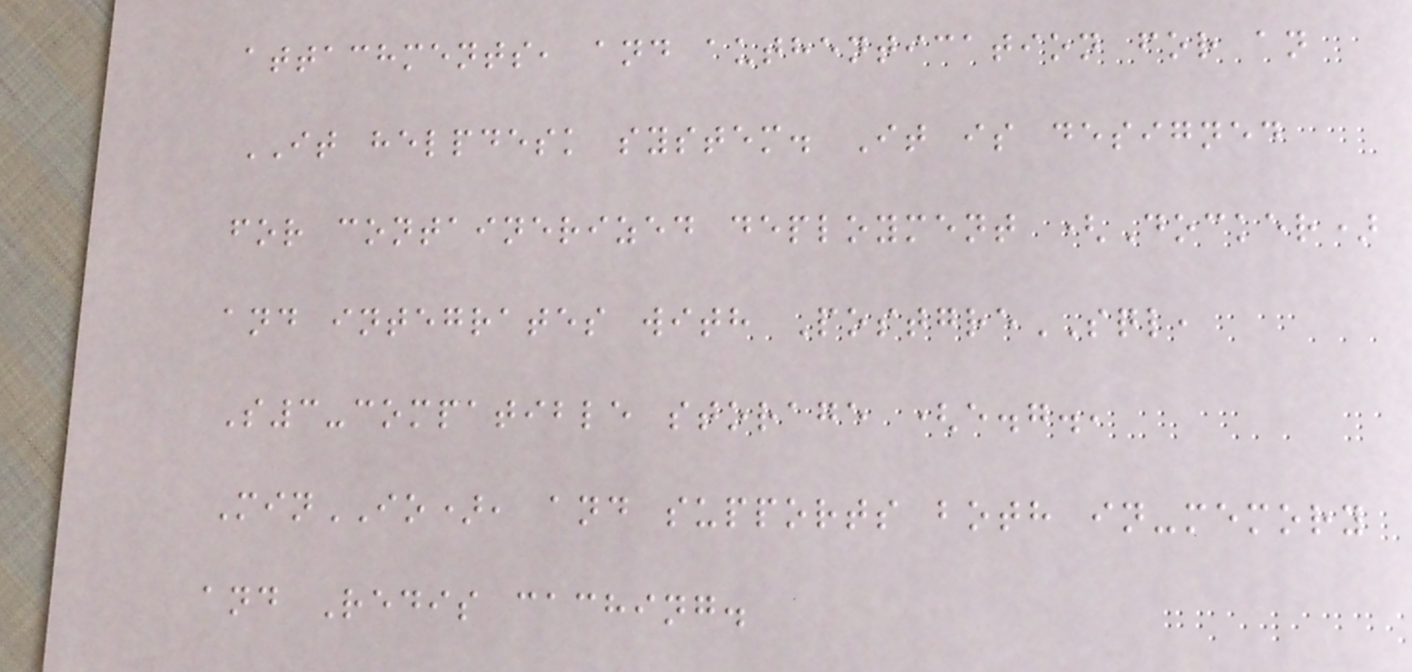attachments, and authentication for an
IT helpdesk system. It is designed
for containerized deployment (Docker)
and integrates with PostgreSQL,
S3-compatible storage (e.g.,
MinIO), and supports both in-memory
and Redis caching.
